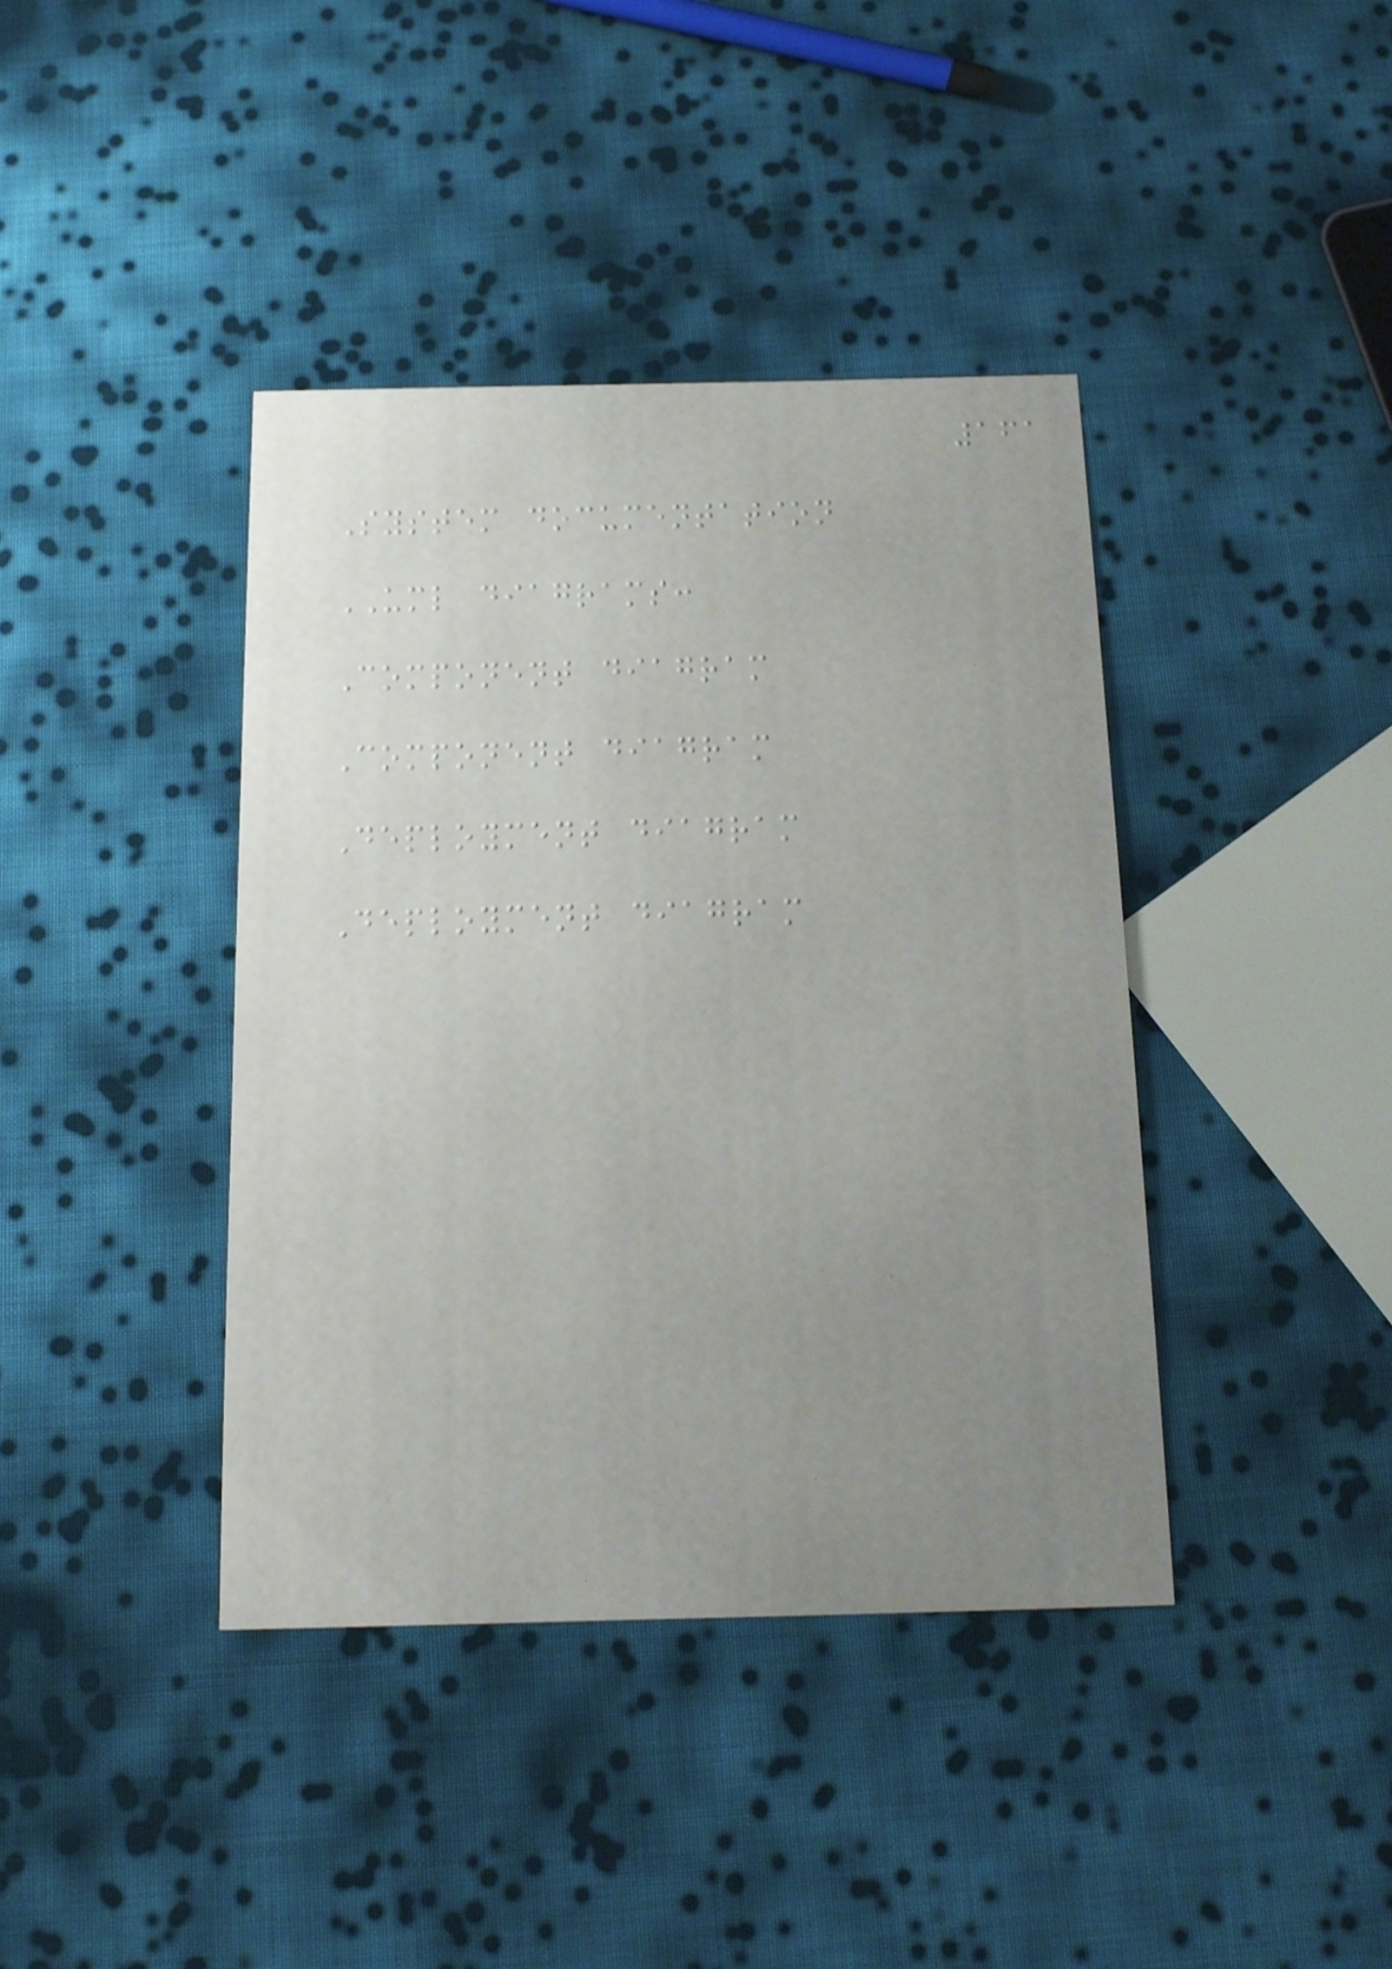161
System documentation
UML diagrams:
Component diagram
Component diagram
Deployment diagram
Deployment diagram
